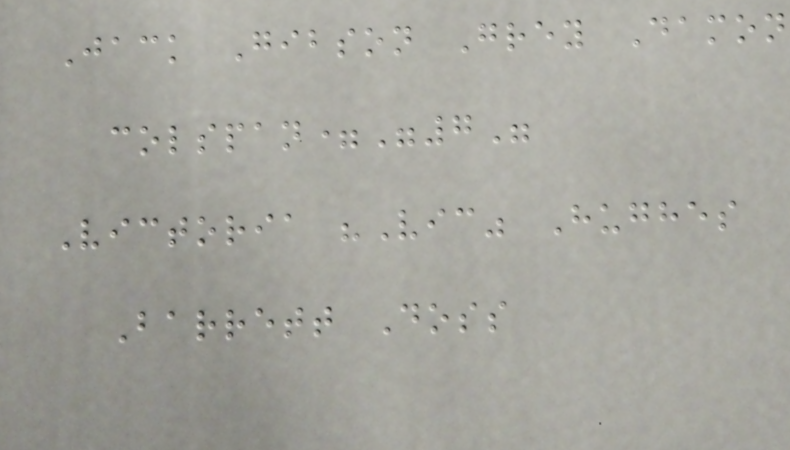Jack Gibson Grey Damon
colspan="7"
Victoria "Vic" Hughes
Barrett Doss
